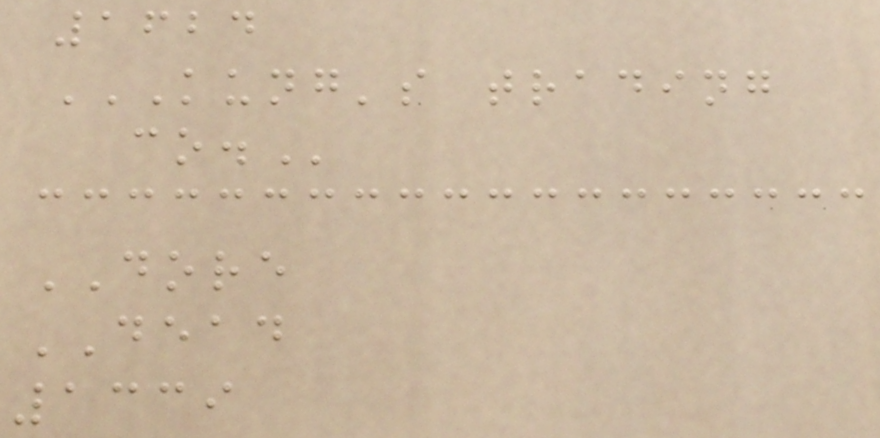1624
KUNG'S TRADING
CO.
DORE
DEAD
1339
